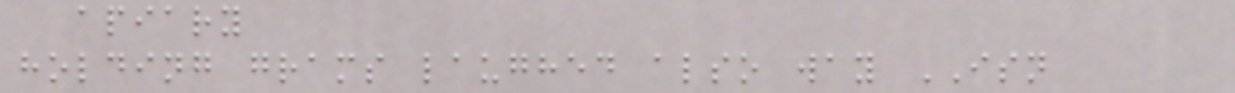apiary
holding grams laughed also way ISN
